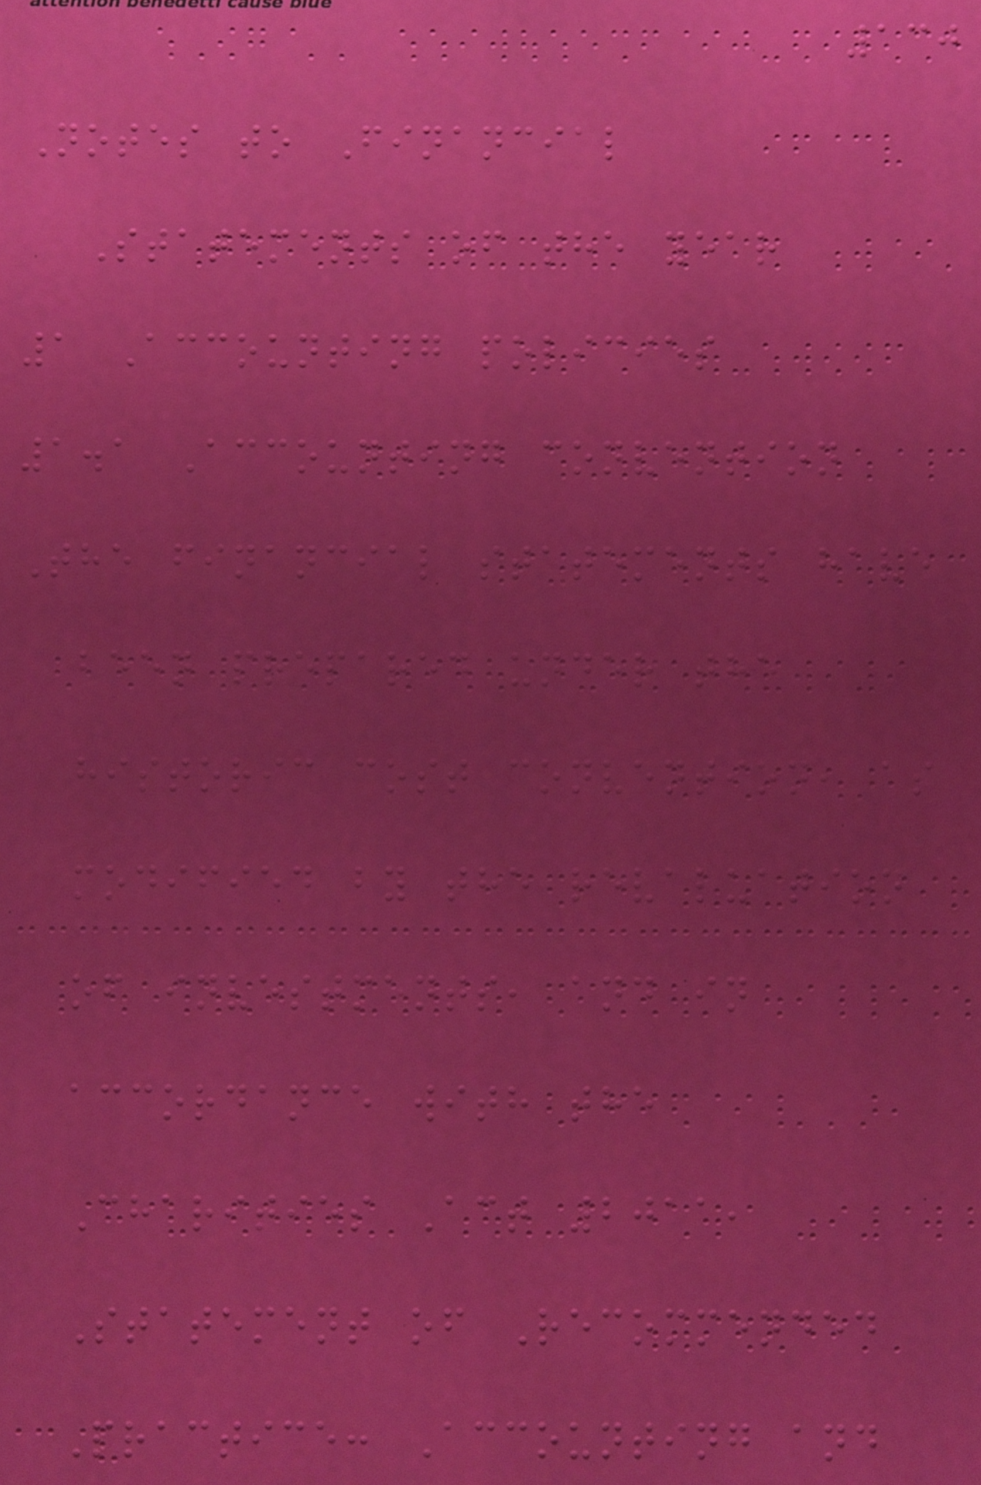130
Notes to Financial
Statements of the year
1 Accounting policies
1.1 Accounting convention
The financial statements have
been prepared under the
historic cost convention, as
modified by the revaluation
of investments, and in
accordance with the
Charities Act 2011,
Statement of Recommended
Practice: Accounting and
